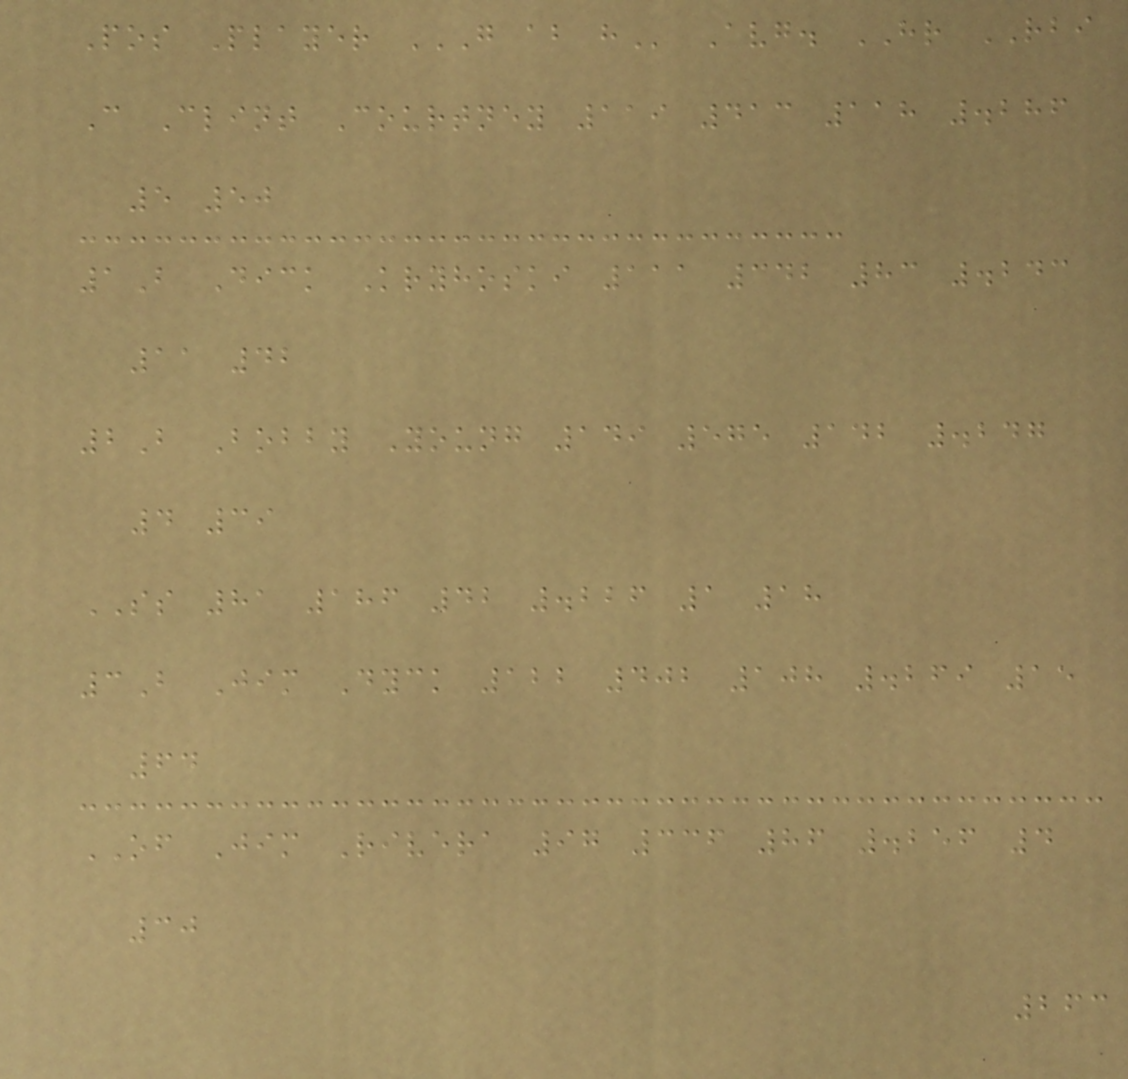Pos Player G AB H Avg. HR RBI
C Clint Courtney 119 413 118 .286
5 50
1B Dick Kryhoski 111 342 83 .243
11 42
2B Bobby Young 149 575 142 .247
4 39
SS 81 186 42 .226 1 18
3B Jim Dyck 122 402 108 .269 15
64
OF Jim Rivera 97 336 86 .256 4
30
263
